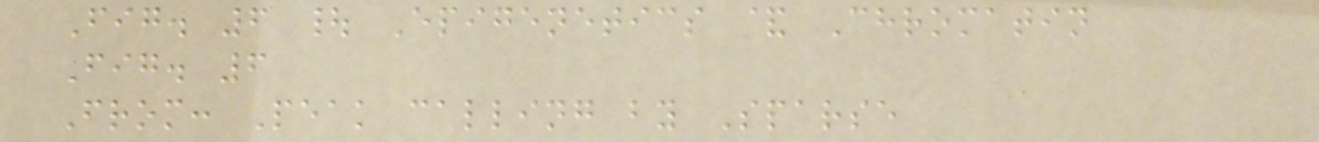Fig. 6 | Epigenetics & Chromatin
Fig. 6
From: Peak calling by Sparse
